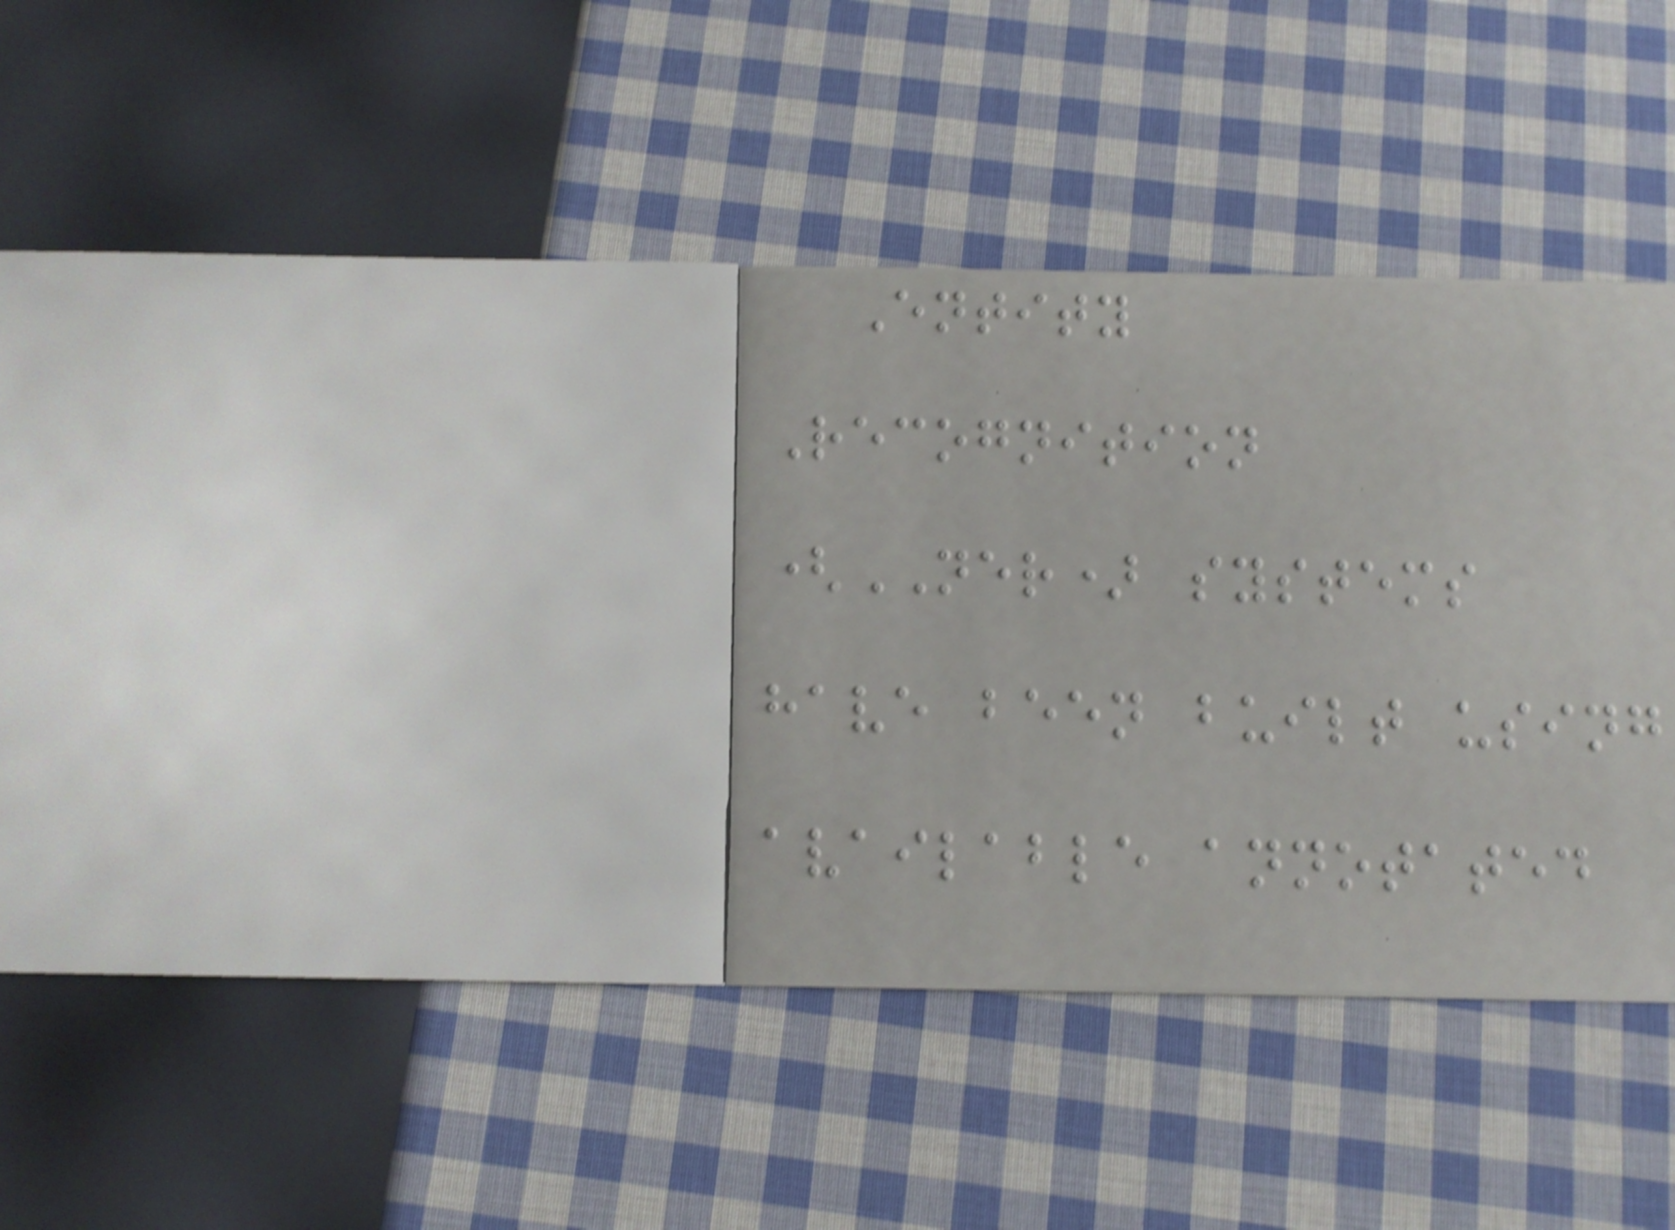Entity
Recognition
(NER) systems
have been built using
available annotated
